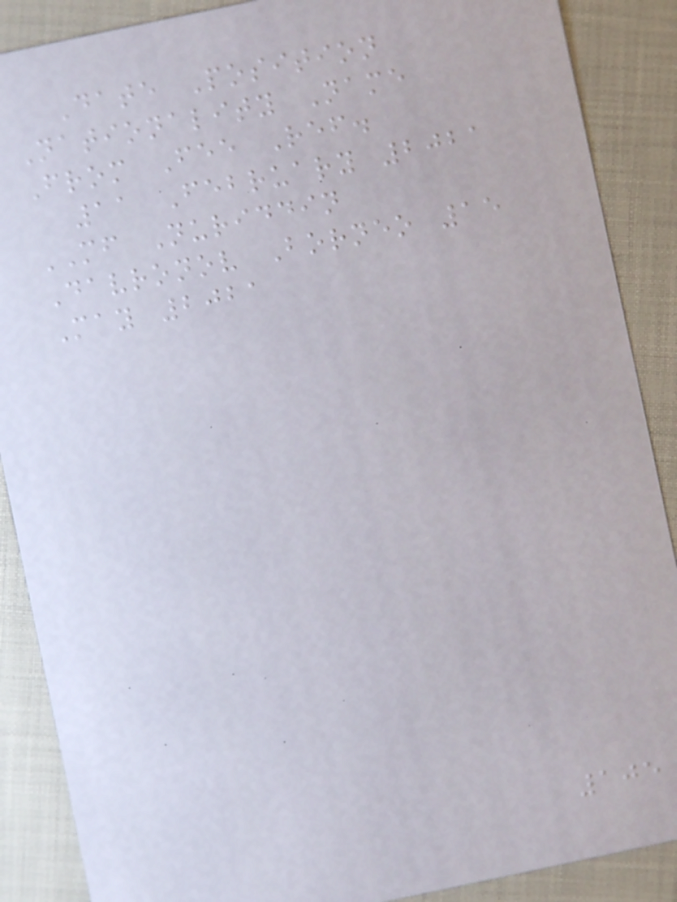Date Position
Nationality Name
From Fee Ref.
11 February 2021
MF Nuriddin
Davronov Borneo 15
May 2021
105
